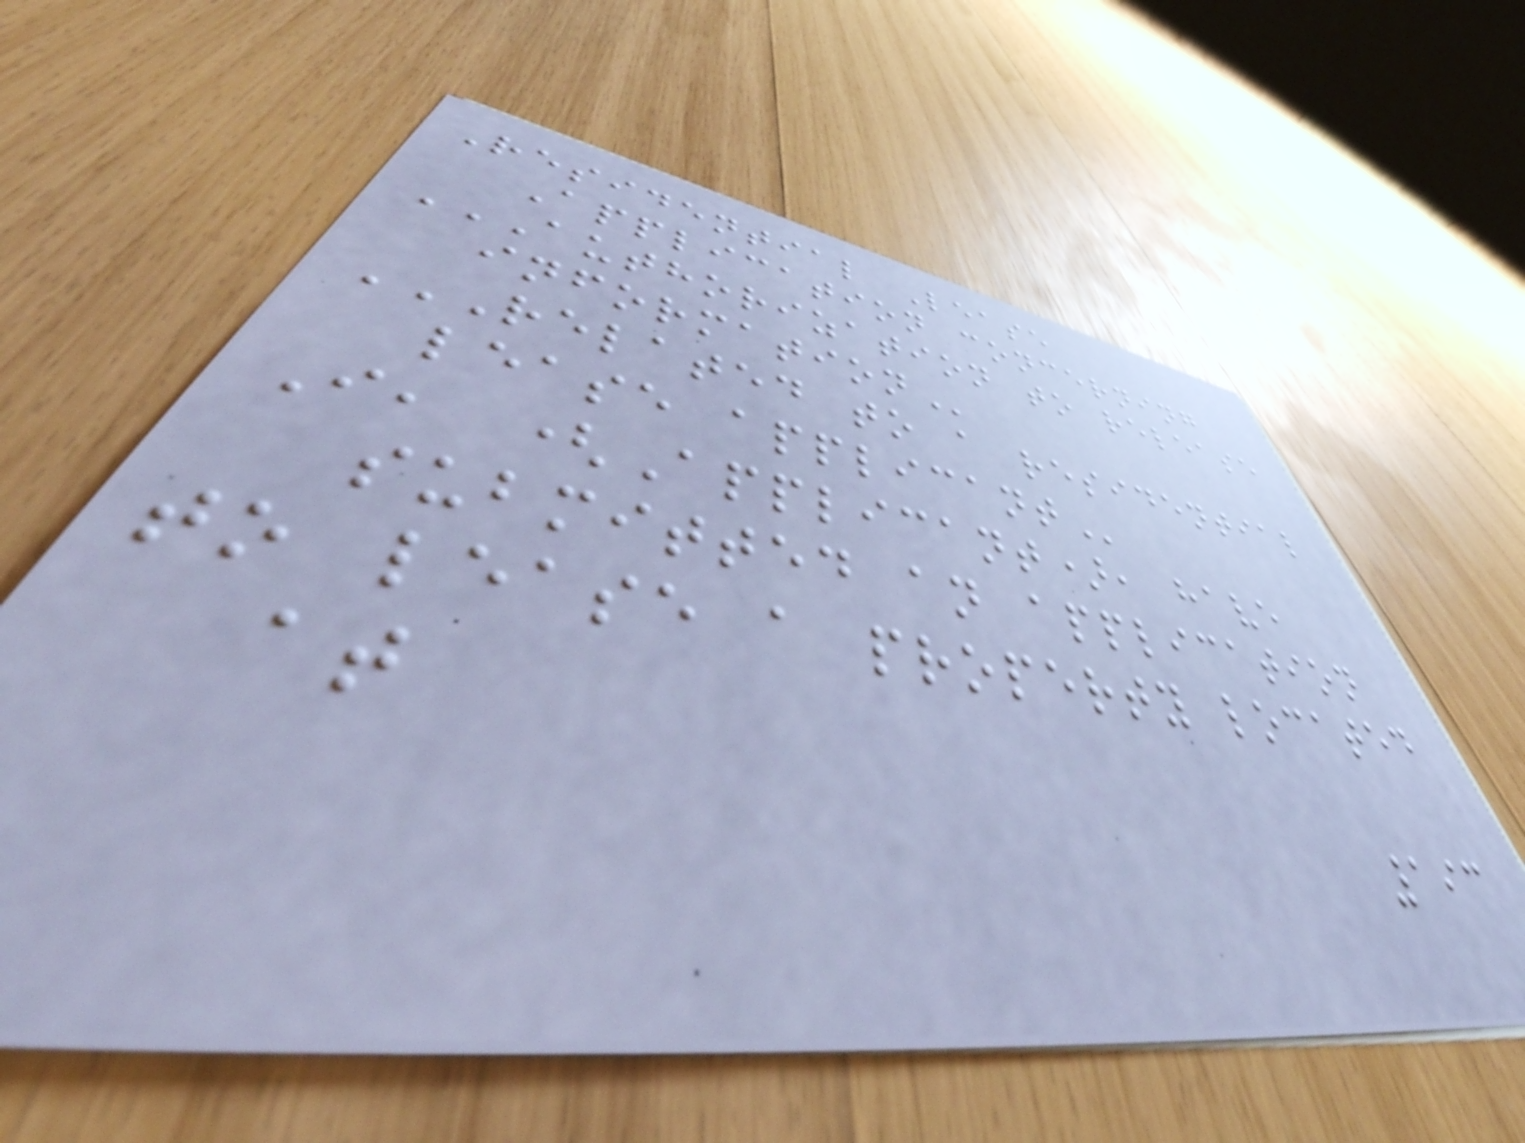Residential Lease
Application concerning
AUTHORIZATION TO RELEASE
INFORMATION
RELATED TO A RESIDENTIAL
LEASE APPLICANT
I, (Applicant), have
submitted an application
to lease a property located
at
193
